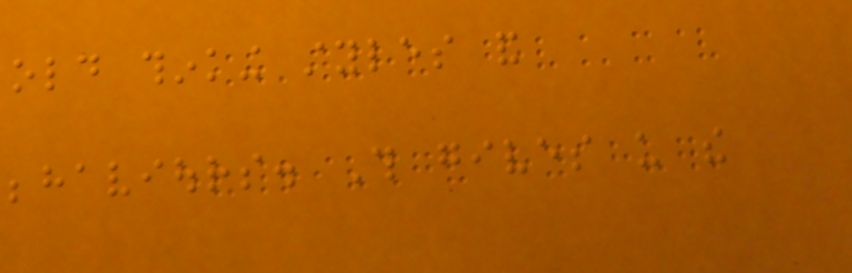old thinking styles and
behaviours. This gives us the
